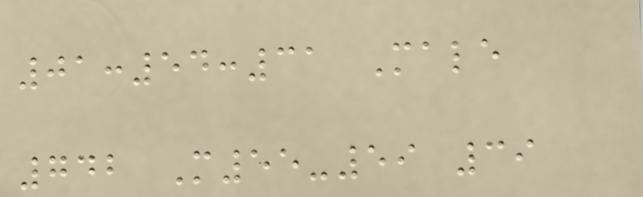01:54:31 Male
742 M55-59 39
